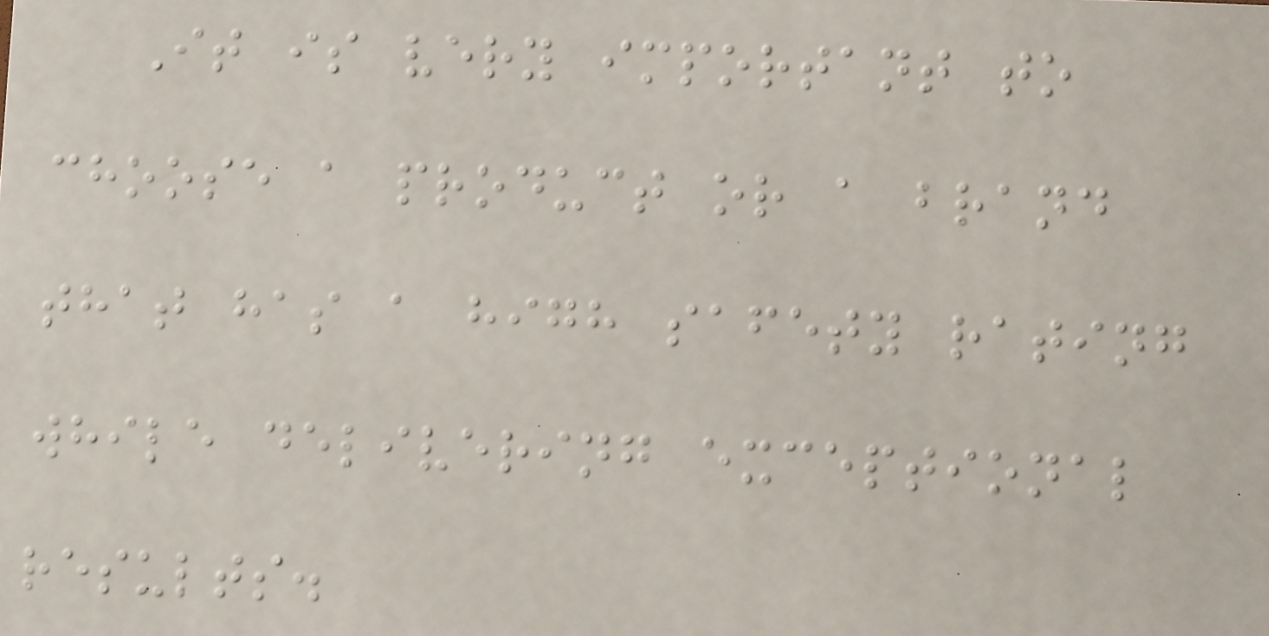It is very important to
choose a product or a brand
that has a high safety rating
while delivering exceptional
results.
